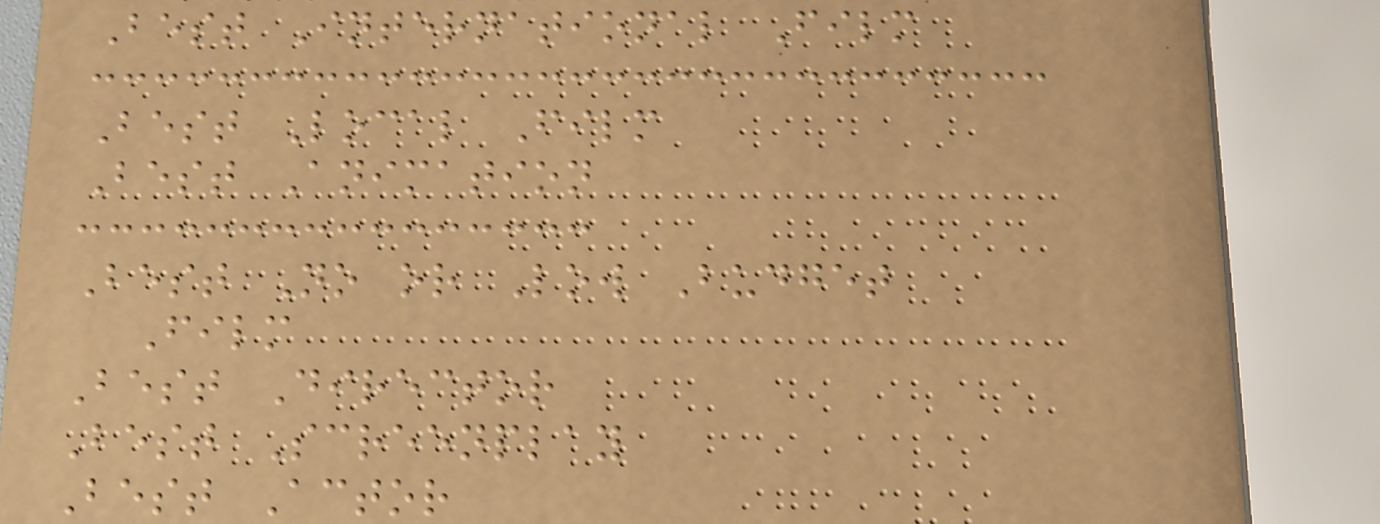Best International Film
Best Local Film
Best Animation
Best No or Low Budget
Film
Best Director
Best Screenplay
Best Actor
